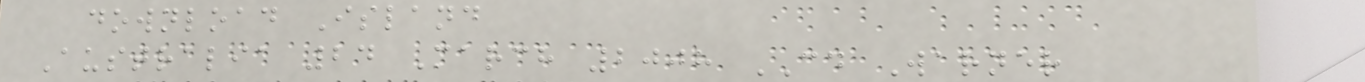download Island
Australia 24 March 2008 CD Warner
